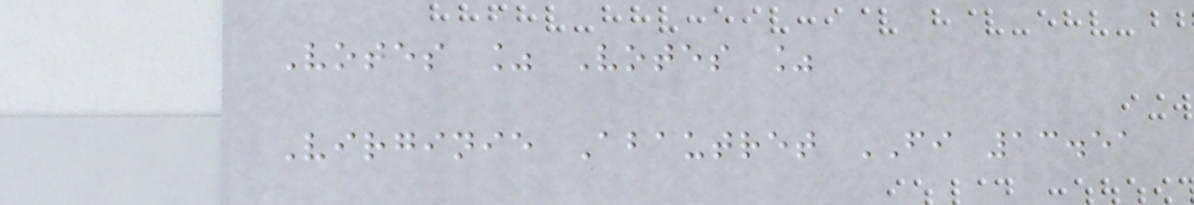Votes % Votes %
Virginie Abautret FI 13.51
